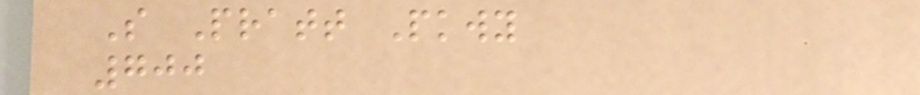S Pratt Pkwy
700
